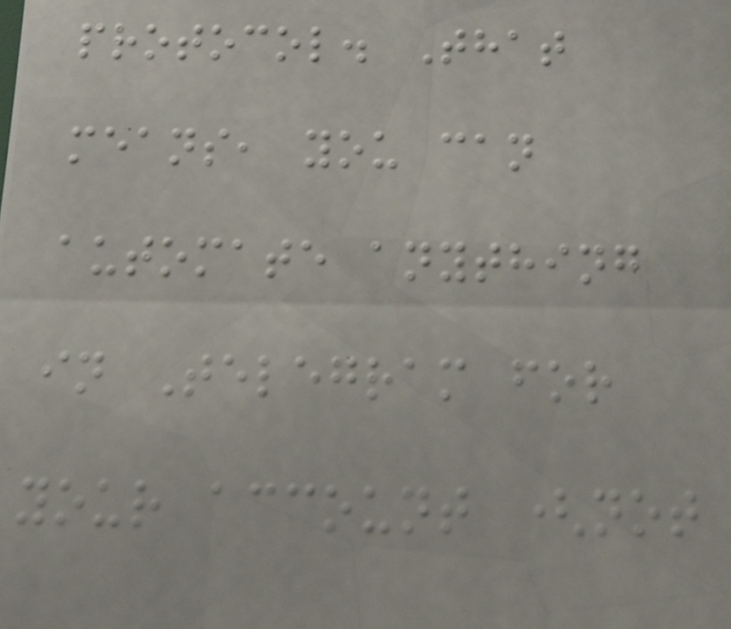protocol. That
means, you can
automate anything
in Telegram for
your account (not
